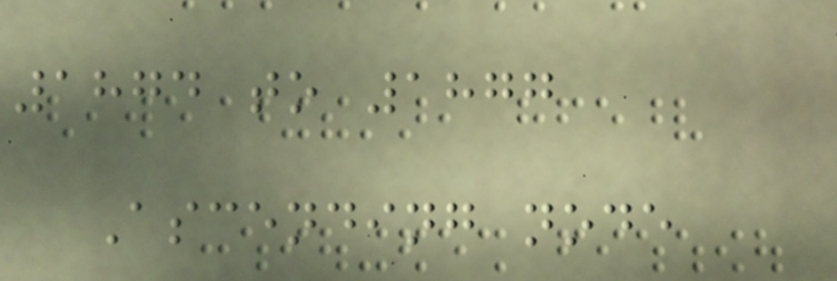1874 to 1877
Ascending node
